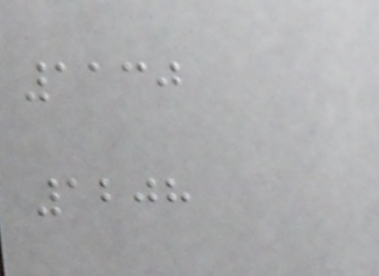1130
1208
